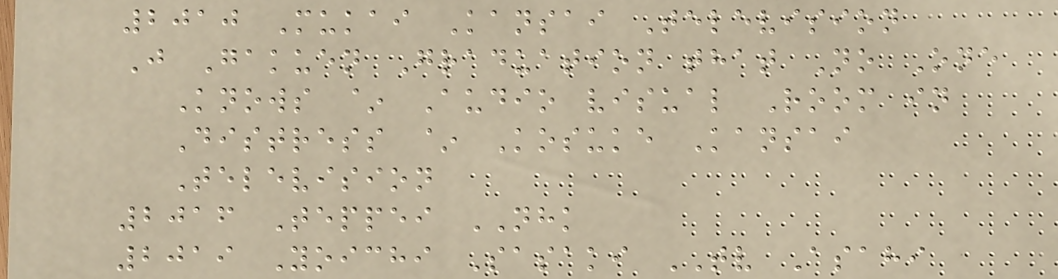2010 Mukai Kansai Television
J Gakuen Graduation that No One
Knows ~ Audio visual Room in
Distress ~ Kosuke Kansai
Television
2016 Teppei NHK
2019 Yoichi Sasaki TV Asahi
